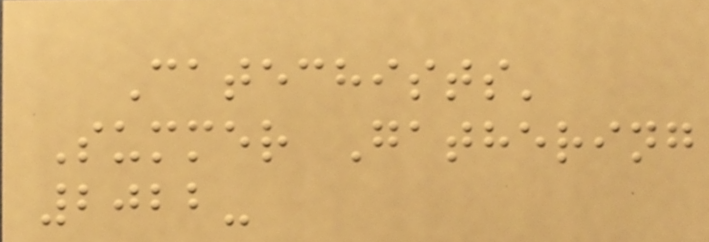Catechists'
Summer Gathering
2022-
